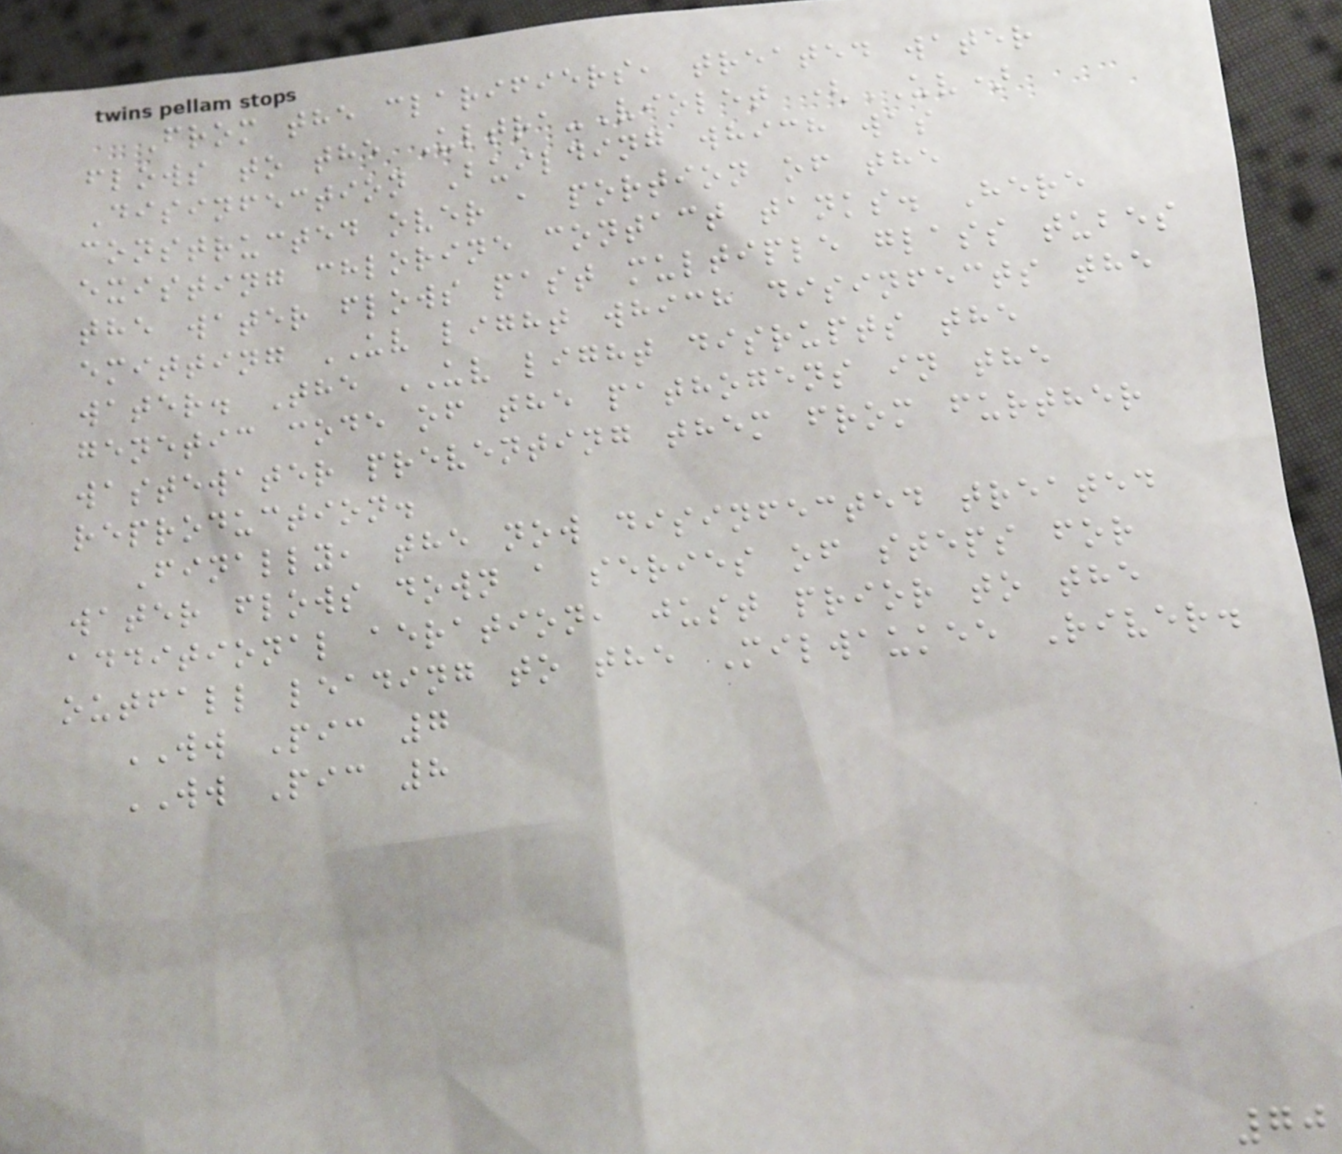From the clarifiers, treated water
flows to the Ultra-Violet (UV)
Disinfection Building which was
constructed over a portion of the
existing chlorine contact tanks. Here
the water flows past multiple glass tubes
emitting UV light which disinfects the
water. The UV light disrupts the
genetic code of the pathogens in the
wastewater preventing them from further
reproduction.
Finally, the now disinfected treated
water flows down a series of steps for
additional aeration, just prior to the
outfall leading to the Milwaukee River.
WW Pic 7
WW Pic 8
70
